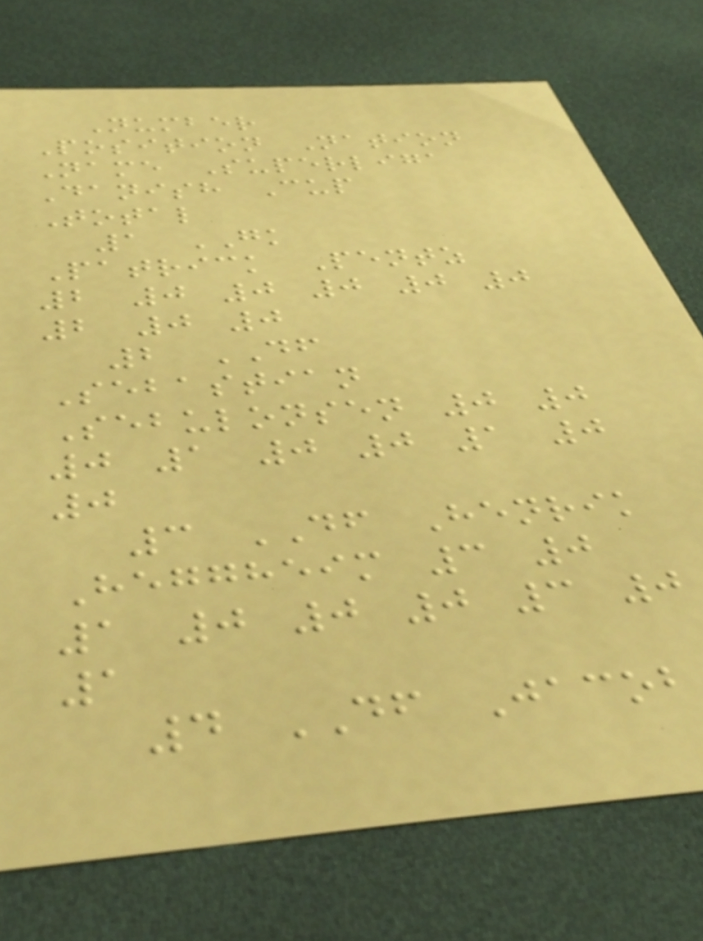Number
Position Nation
Name Superliga
Danish Cup
Total
1 GK
Patrick Pentz
2 0 0 0 0 0
2 0 0
2 DF
Sebastian
Sebulonsen 0 0
0 1 0 0 1 0
0
3 DF Henrik
Heggheim 3 0
1 0 0 0 3 0
1
4 DF Jacob
